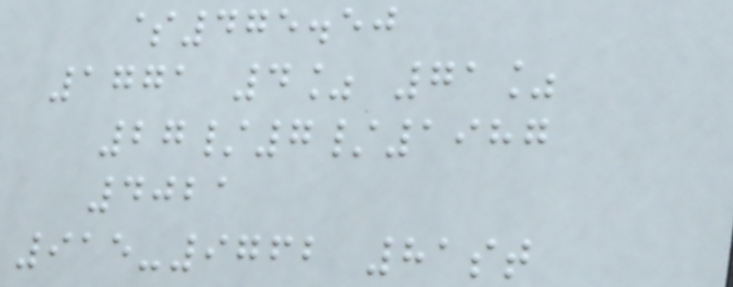$475.50
1771 4% 71%
27/7/1987
4021
915-9762 81st
